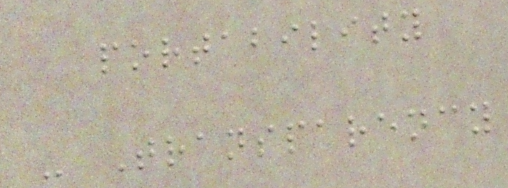portability
- Transparency
